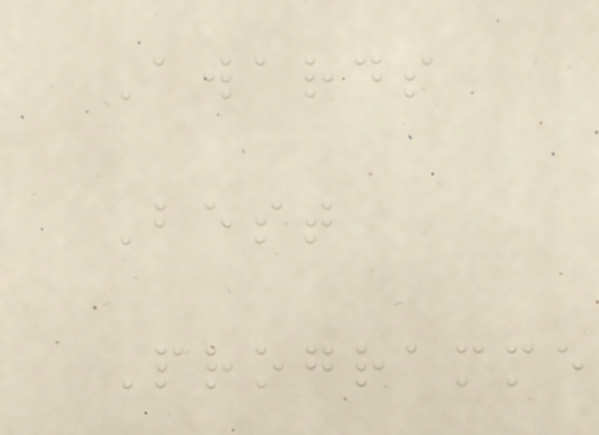Awards
Best
Programme
